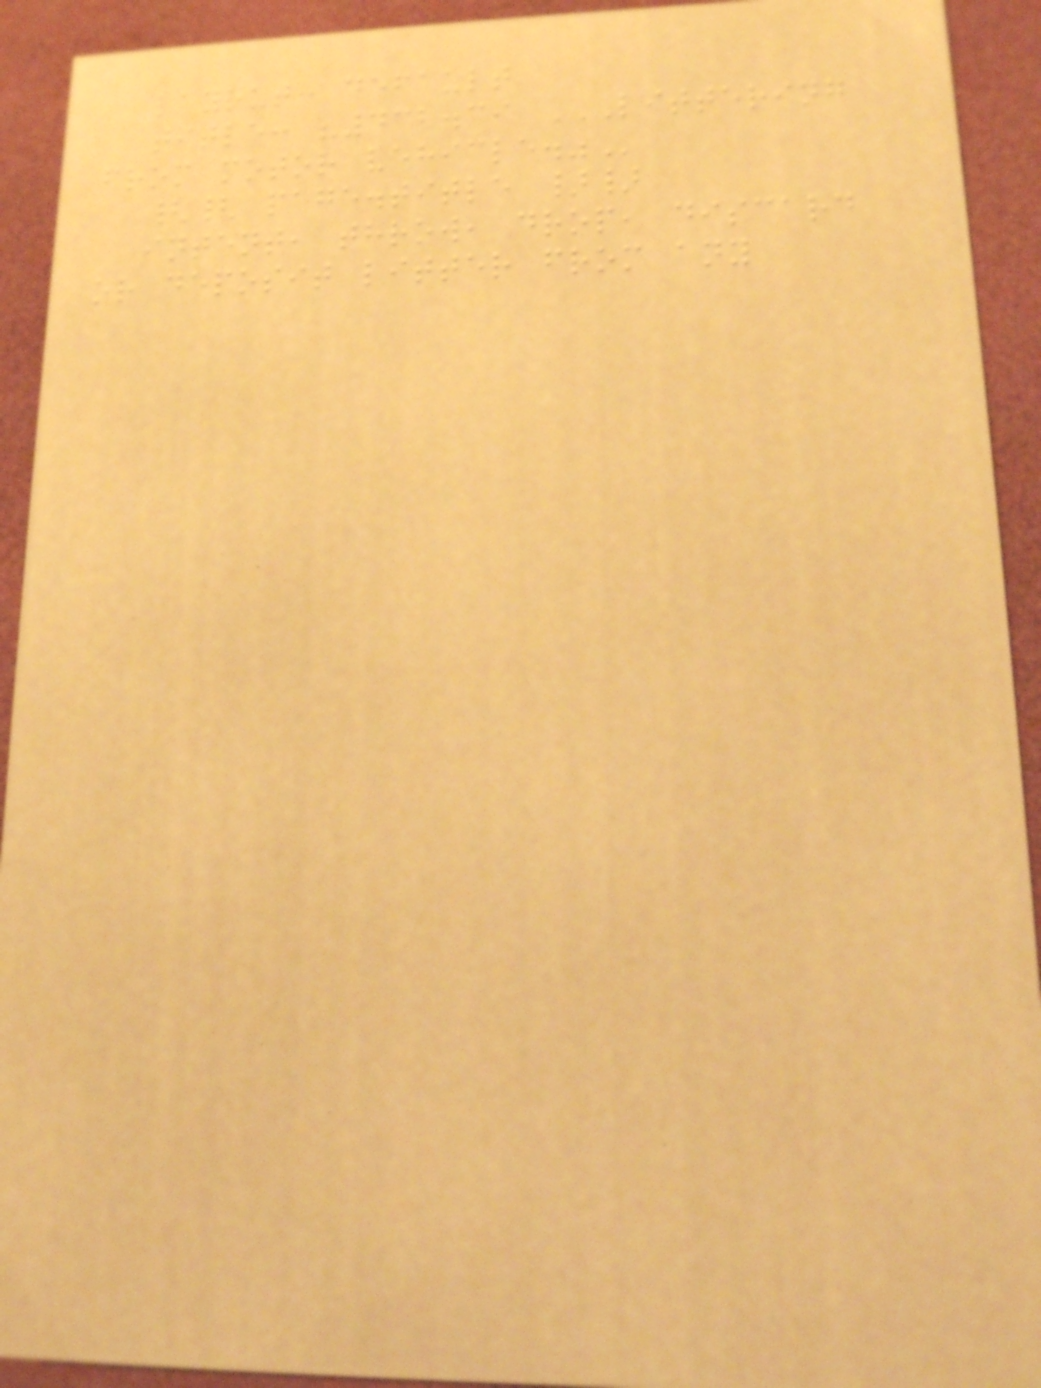layout: default
title: "432.39 LITTERING
FROM MOTOR VEHICLE."
{{ page.title }}
intent, throw, drop, discard
or deposit litter from any
